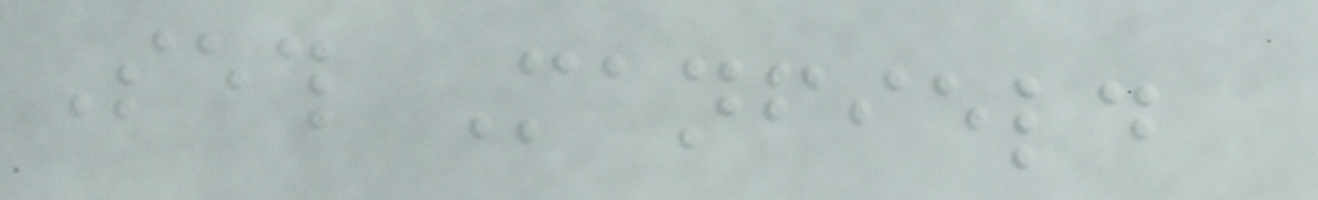Seth Manfield
